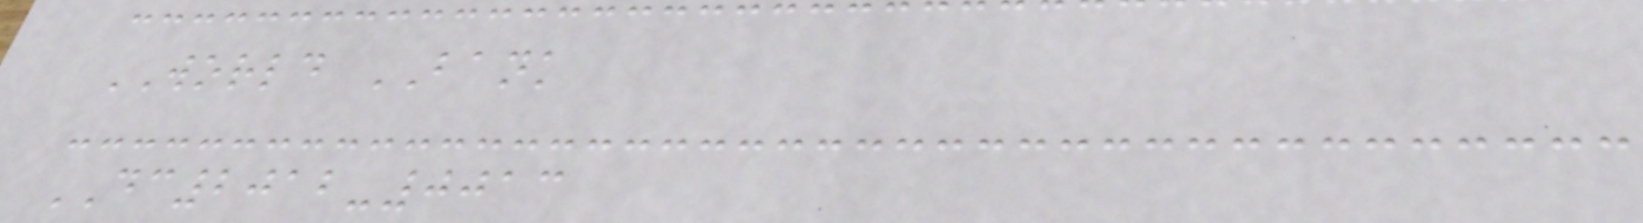WORLD BANK
DC2012-0013
